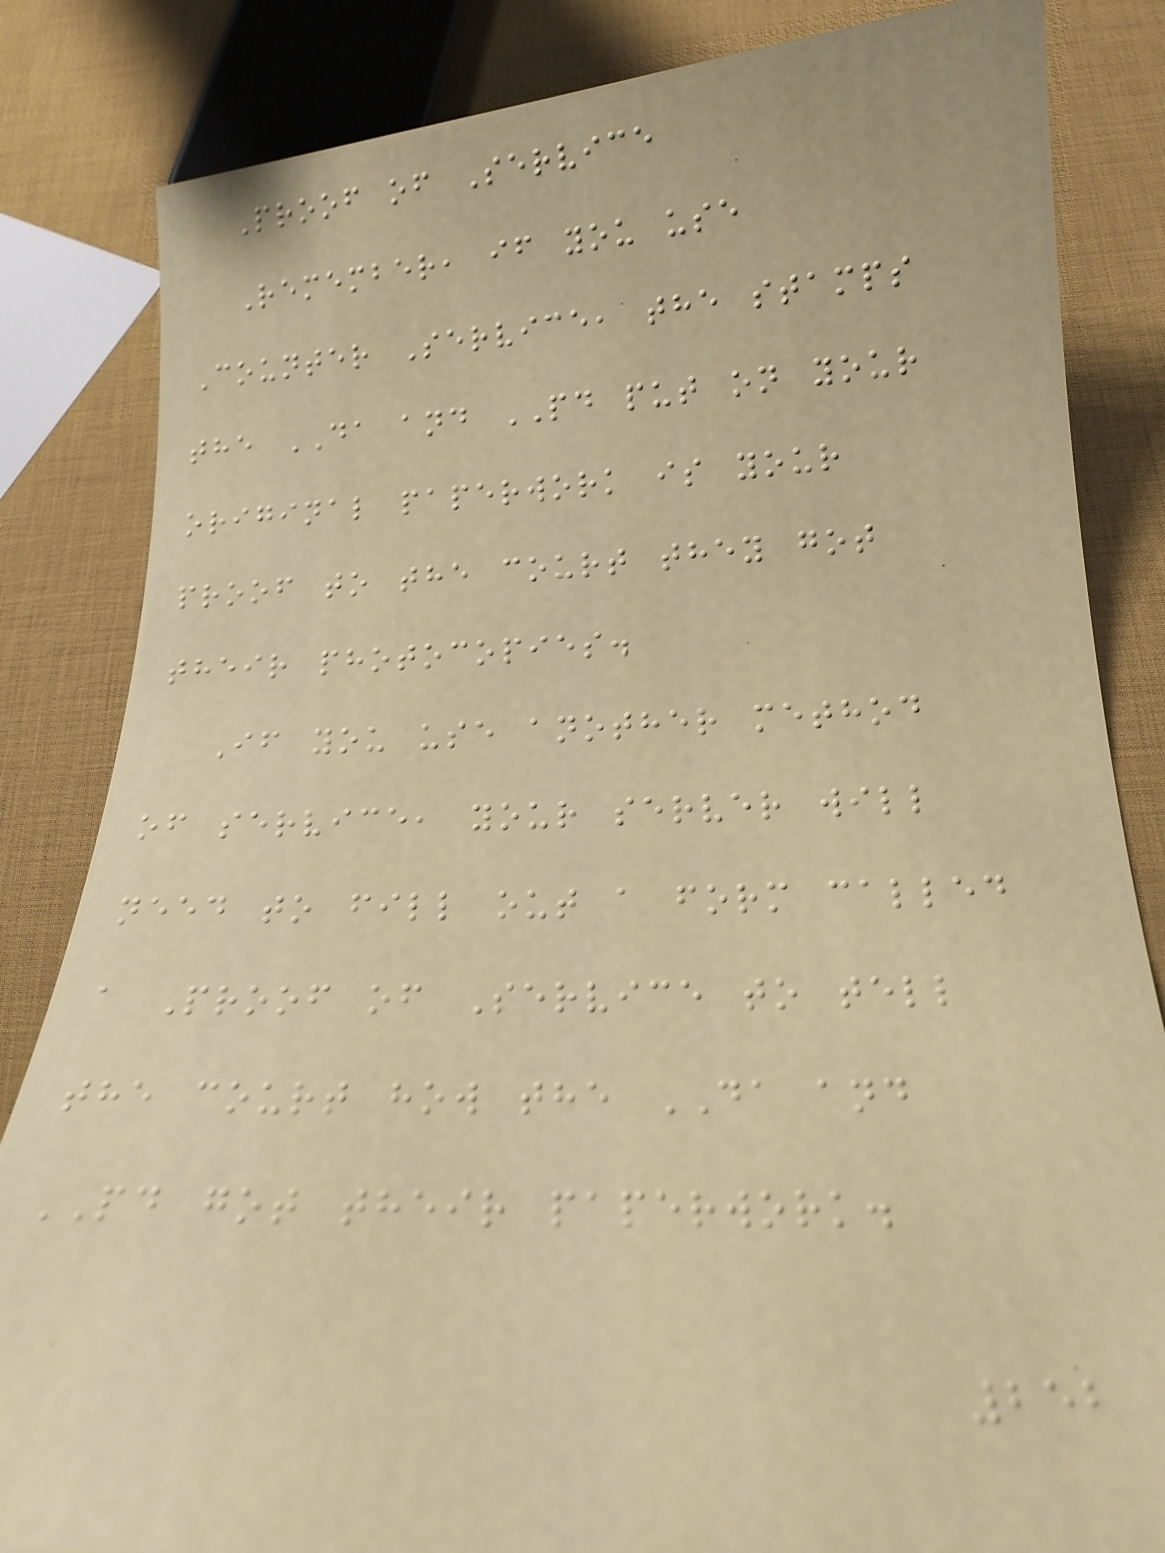Proof of Service
Remember, if you use
Counter Service, the stamps
the DA and PD put on your
original paperwork is your
proof to the court they got
their photocopies.
If you use another method
of service, your server will
need to fill out a form called
a Proof of Service to tell
the court how the DA and
PD got their paperwork.
252
